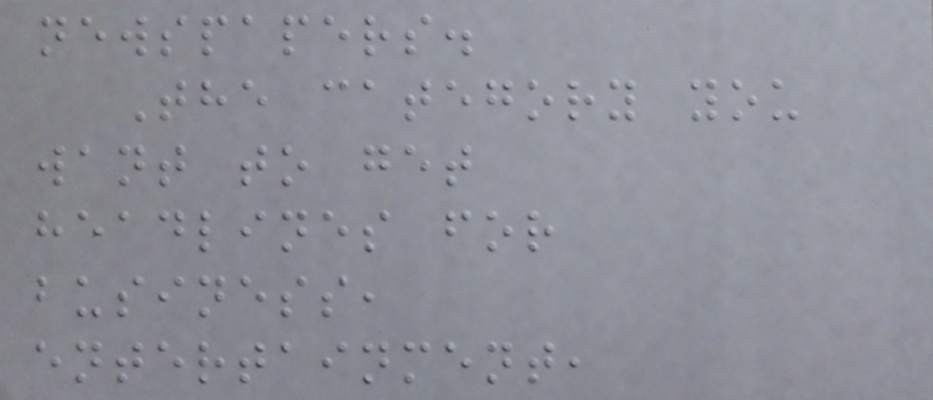newspapers.
The category you
want to get
headlines for
business,
entertainment,
